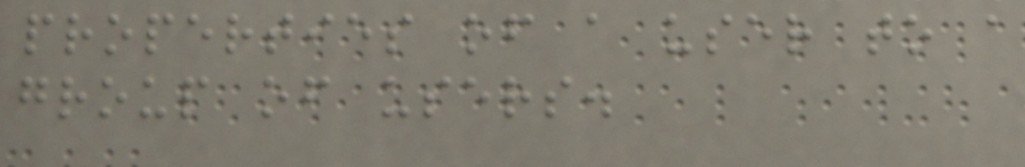properties of a user to a
group of users.
